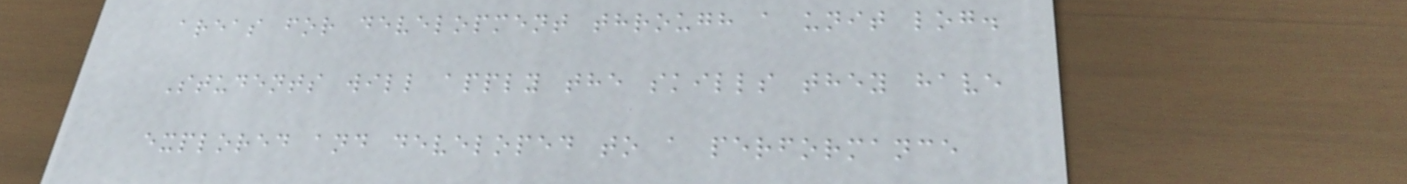areas for development through a unit log.
Students will apply the skills they have
explored and developed to a performance
